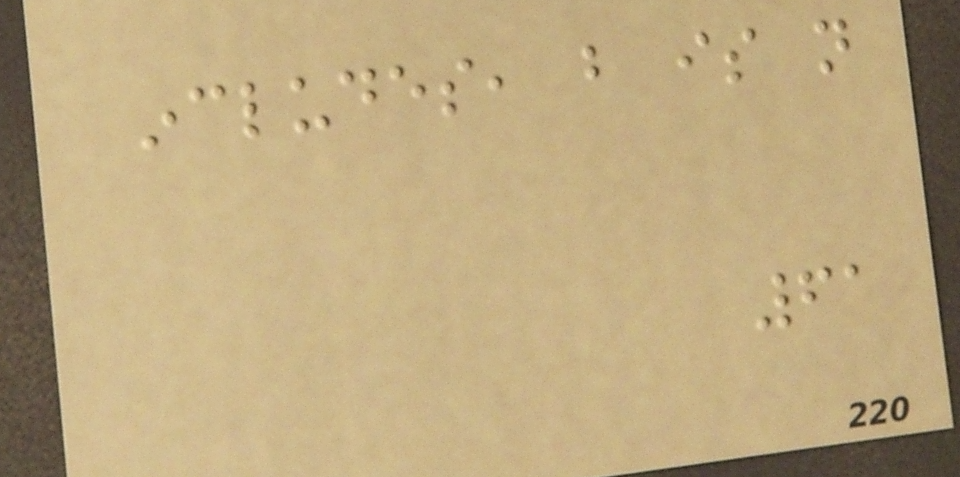includes, but is not
61
